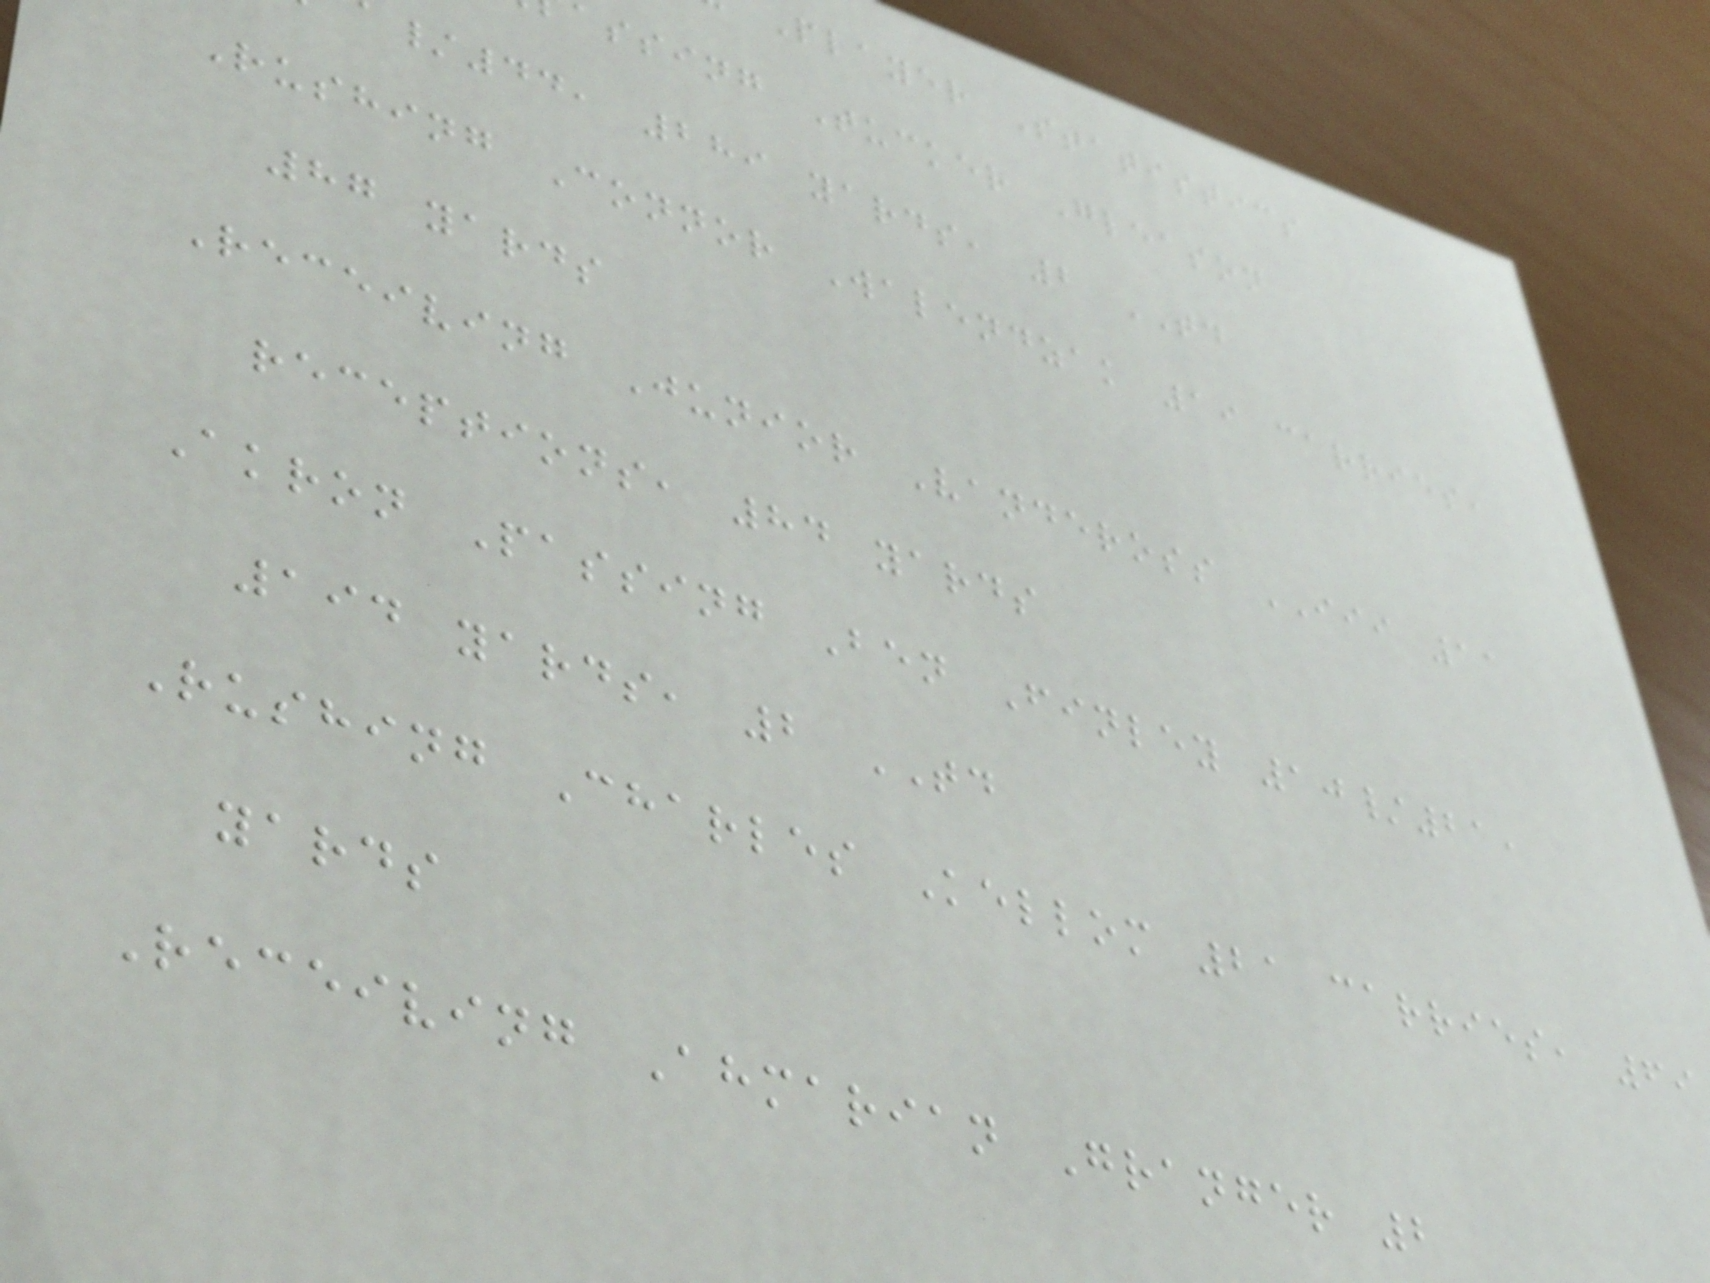Player Statistics
assing Tucker Gleason
/44, 289 yards, 2 TD
Rushing Connor Walendzak 19 carries,
87 yards
Receiving Junior Vandeross III 11
receptions, 84 yards
Akron Passing Ben Finley 10/21,
194 yards, 2 TD
Rushing Charles Kellom 21 carries, 69
yards
Receiving Ahmarian Granger 2
